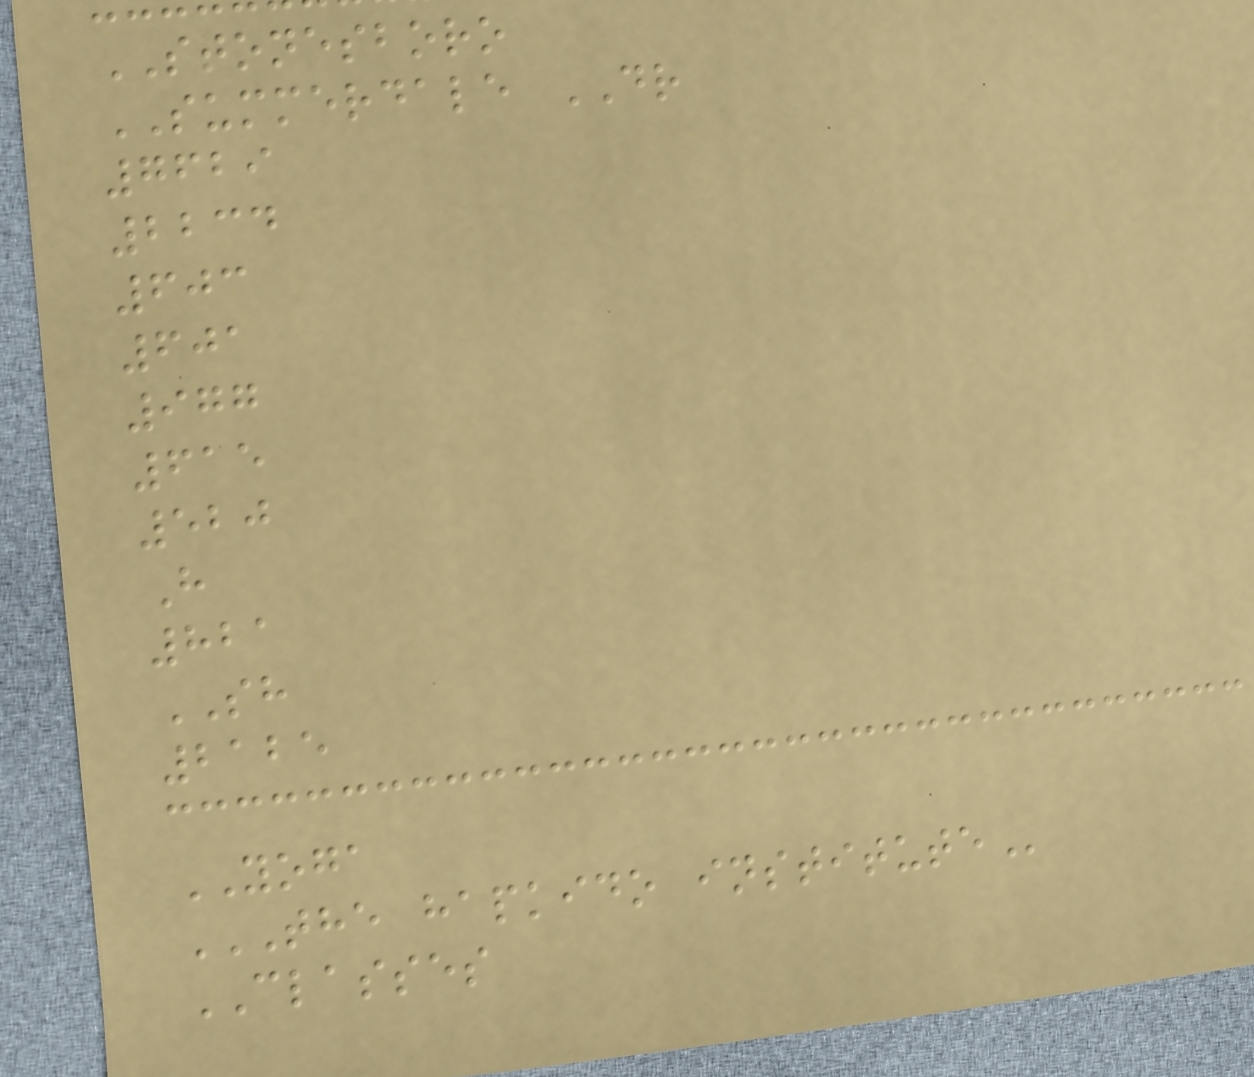STONESBORO
SUMMERDALE DR
7629
2234
603
601
977
615
520
H
821
SH
2125
YOGA
THE HAPKIDO INSTITUTE
CLASSES
